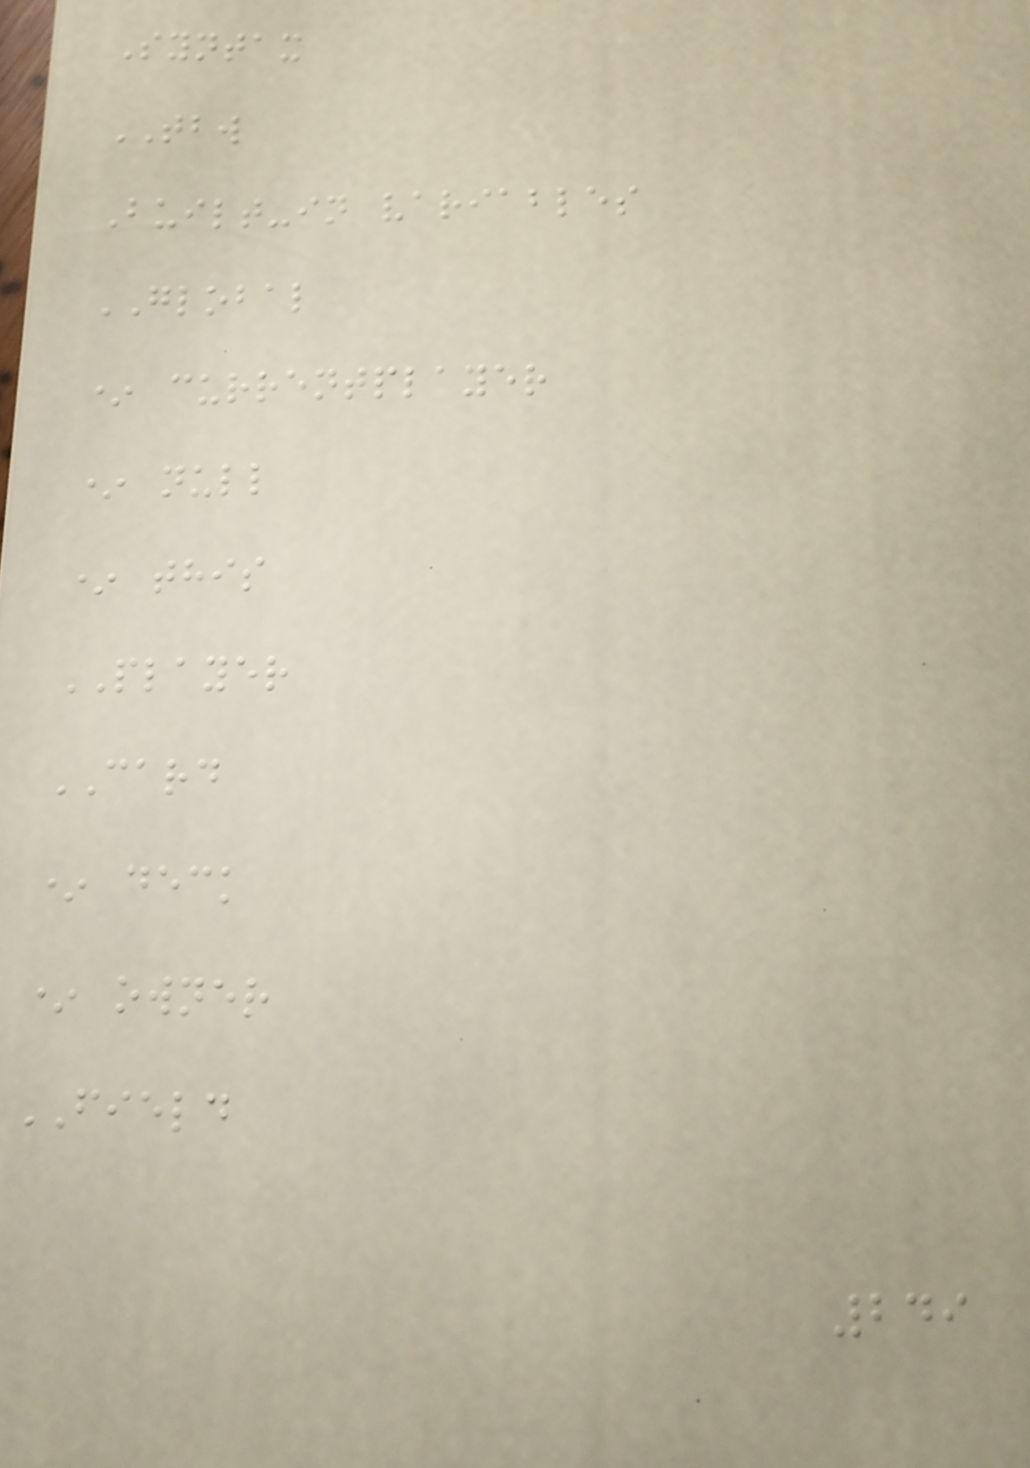Syntax
TBW
Built-in variables
GLOBAL
* currentplayer
* null
* this
PLAYER
CARD
* deck
* owner
FIELD
249
